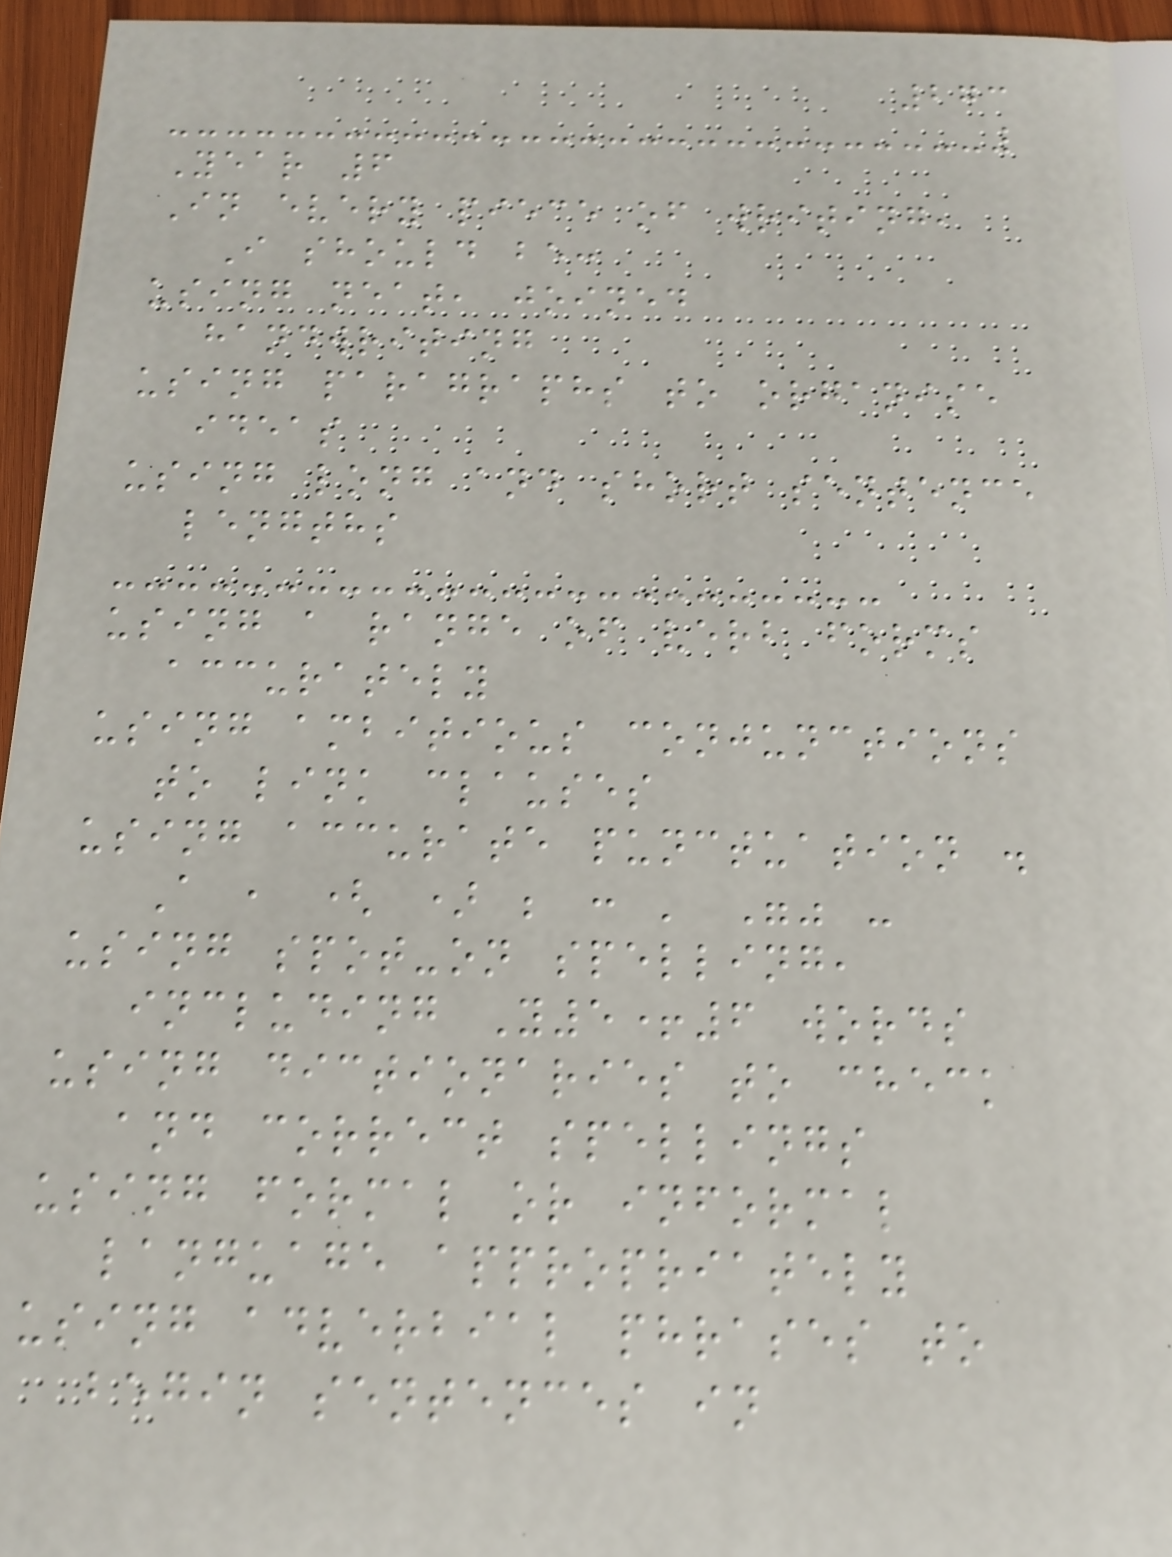273
Year 6
In every piece of writing,
I should be:
using neat, joined
handwriting
using paragraphs to organise
ideas
using long and short sentence
lengths
using a range of verb forms
accurately
using ambitious conjunctions
to link clauses
using accurate punctuation .
A , ( ) ; : ' "" -
using spot-on spelling,
including Y5+6 words
using dictionaries to check
and correct spellings
using formal or informal
language appropriately
using adverbial phrases to
begin sentences in
